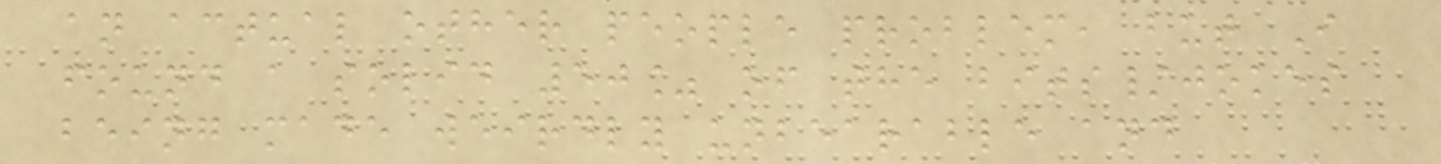an actual other people problem, but I
found a solid 50% of the bits/jokes
being made weirdly unbearable and
